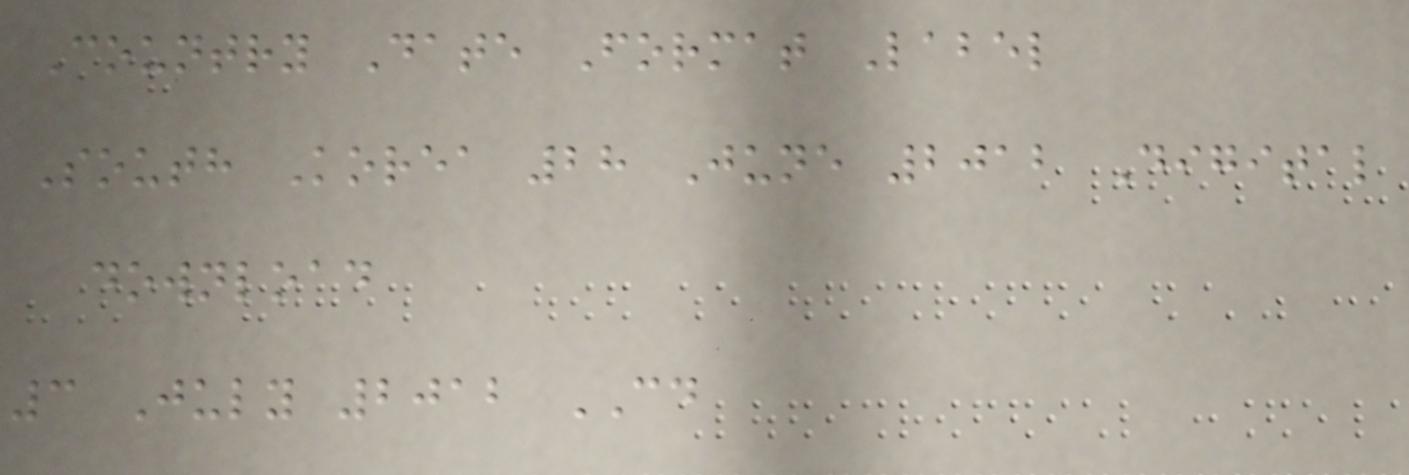Country Date Format Label
South Korea 28 June 2012 Digital
download
3 July 2012 CD
